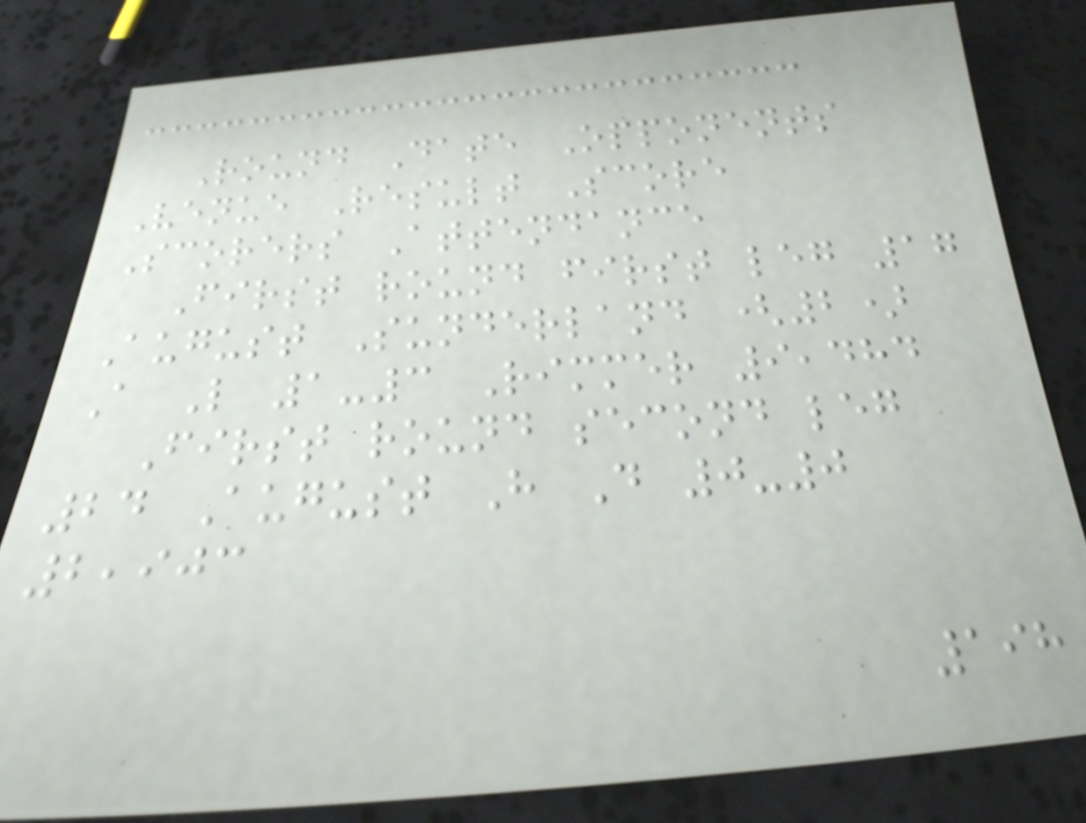Round Date Opponents
Venue Result Score
Scorers Attendance
First round first leg 17
August Sunderland (2)
A L 1-3 Rimmer 9,484
First round second leg
24 August H D 0-0
2,903
198
